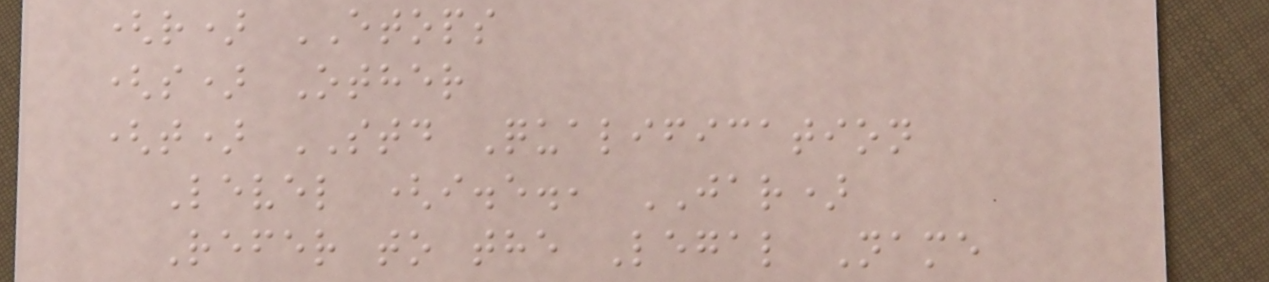(r) ETOPS
(s) Other
(t) STD Qualification
Level (i.e., JAR)
Refer to the Legal Name
